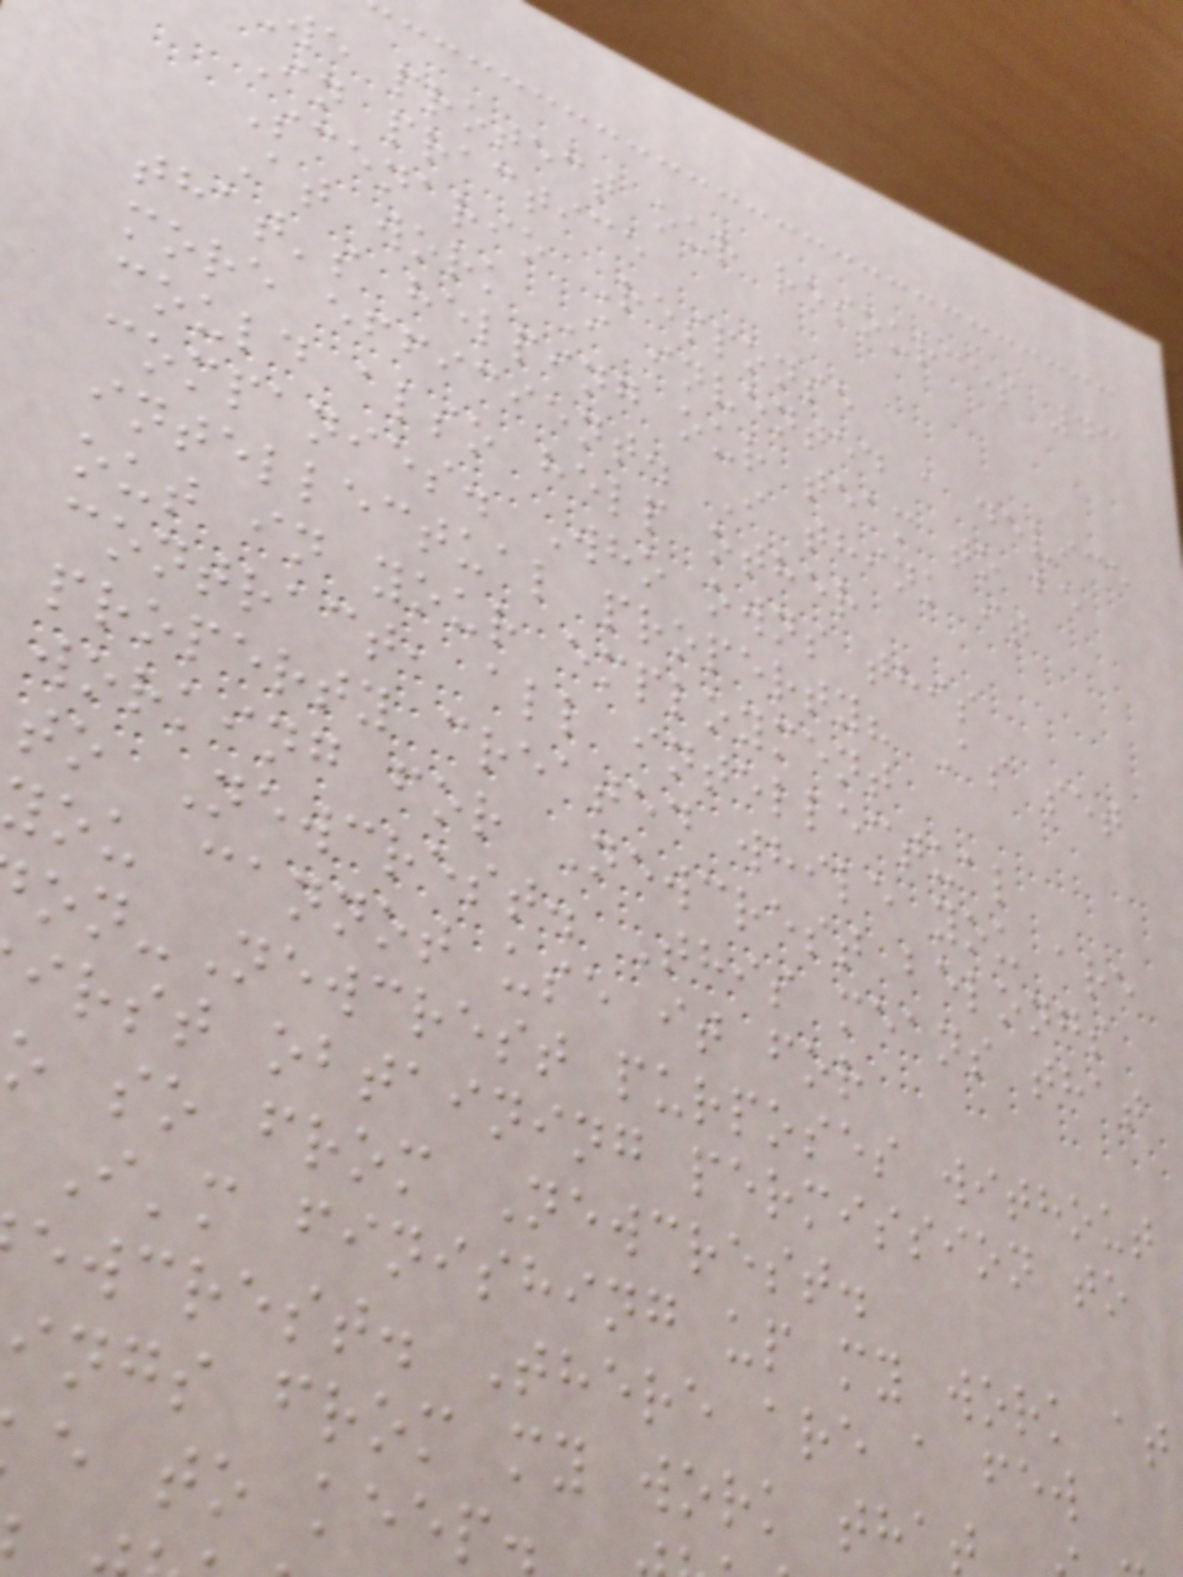we protect our resources 43
In practice
Scenario Response
At work I invented a device
that's helping our team to be
more efficient. I think it
could also help other
companies. Who owns this
intellectual property? As set
out in your employment
contract, all intellectual
property created while you are
working for Newcrest belongs
to Newcrest. This means that
ou cannot use it for
on-Newcrest purposes without
irst obtaining permission to
o so from Newcrest.
I'm finishing up my work at
ewcrest. There are a few
ings from my work that
e to keep.
